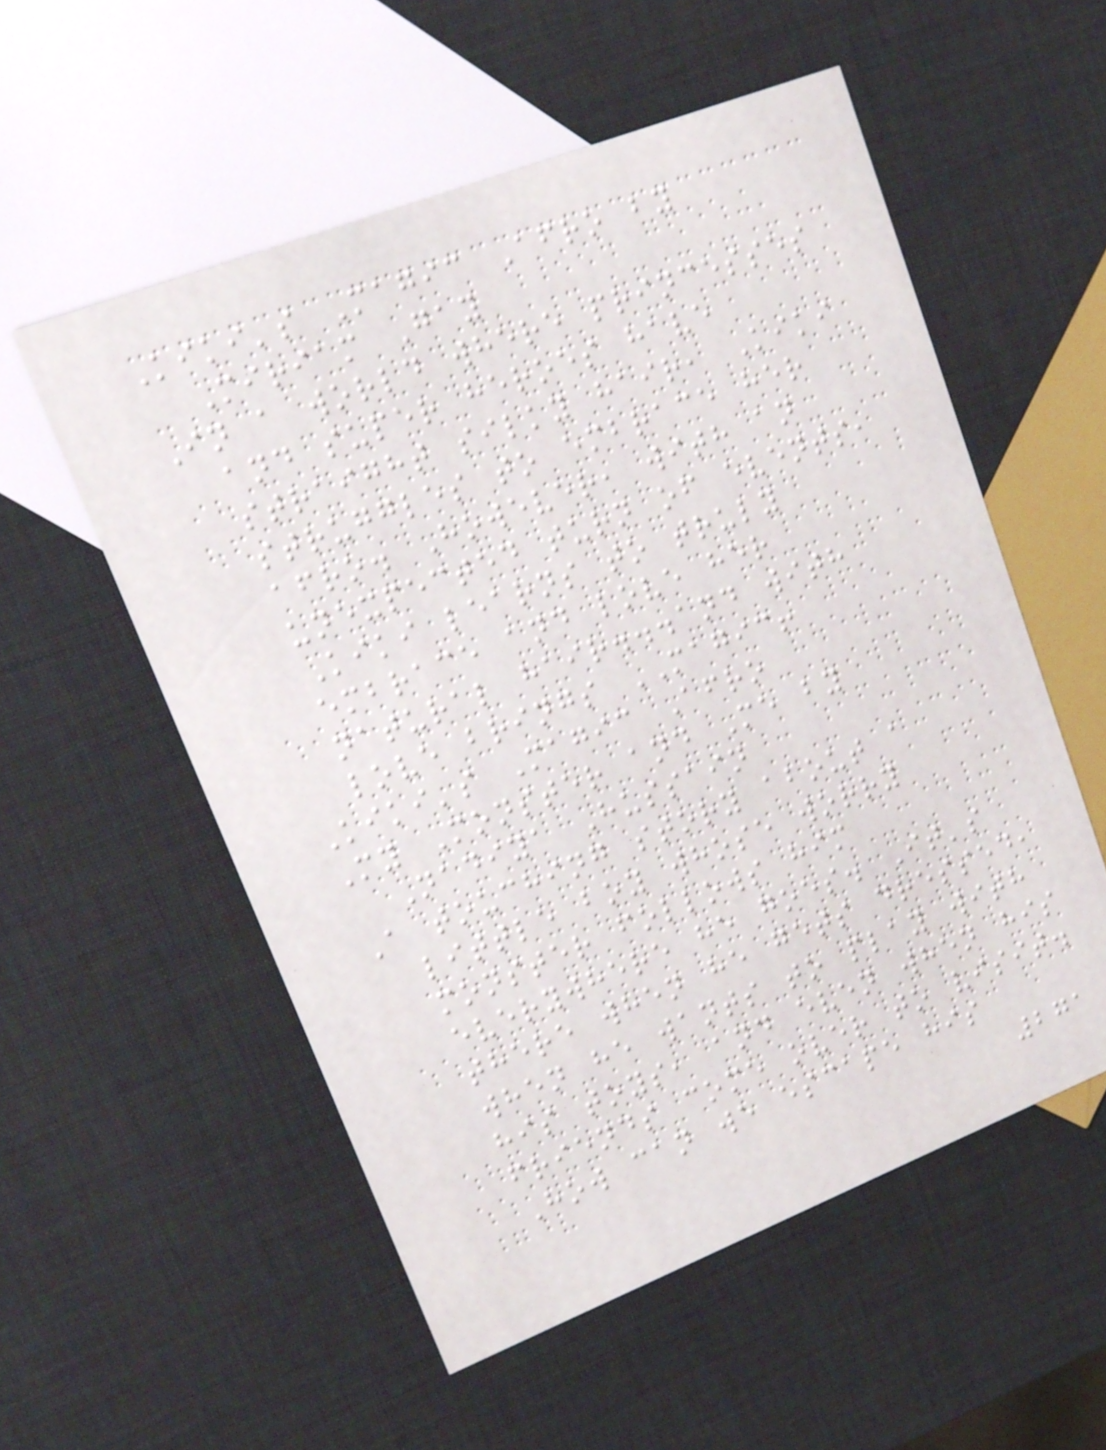Kiki's Magic Afro by
Miriam Gay
In a world where princesses
and super heroes have
straight silky hair, Kiki
struggles to embrace her
afro. However, with an
unexpected turn of events,
Kiki learns to truly
embrace and love her
natural hair...and with
love brings MAGIC!
Kiki's Magic Afro
My Monster and Me by
Nadiya Hussain
A touching story about a
little boy whose worry
monster follows him
everywhere he goes. It's
there when he gets dressed,
when he wants to play with
his toys, and even when his
friends come over to visit.
How can we escape his
271
